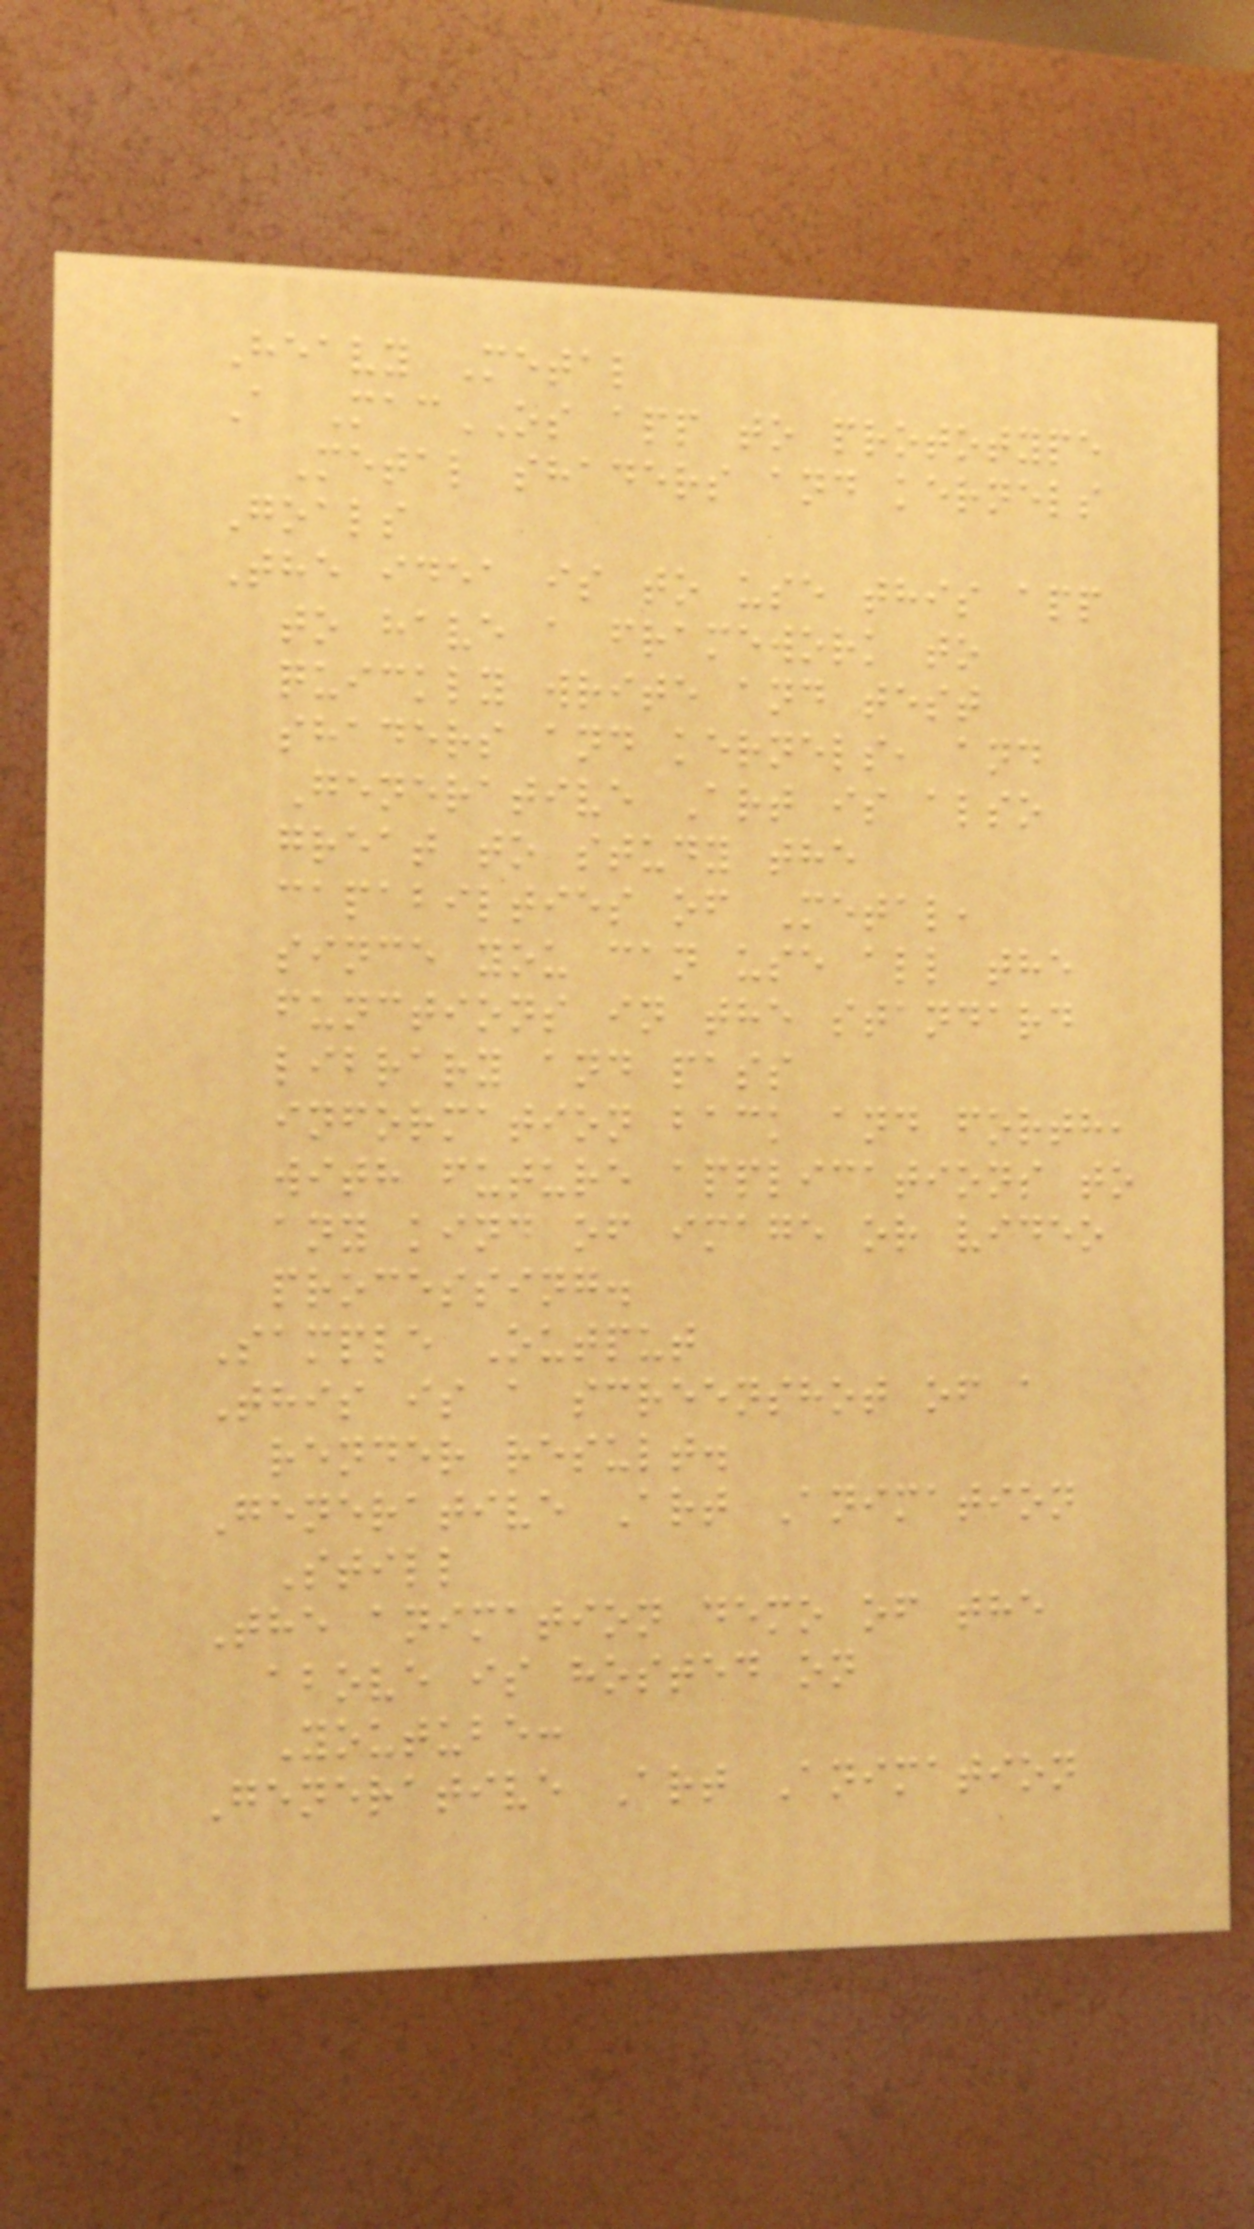Heavy Metal
A MacOS app to prototype
Metal shaders and kernels
Goals
The idea is to use this app
to have a framework to
quickly write and test
shaders and kernels, and
Generative Art is also
great to study the
capabilties of Metal,
since you can use all the
functions in the standard
library and pass
information back and forth,
with future applications to
any kind of image or video
processing.
Sample Output
This is a screenshot of a
render result.
Generative Art Animation
Still
The animation demo of the
above is hosted on
Youtube:
Generative Art Animation
